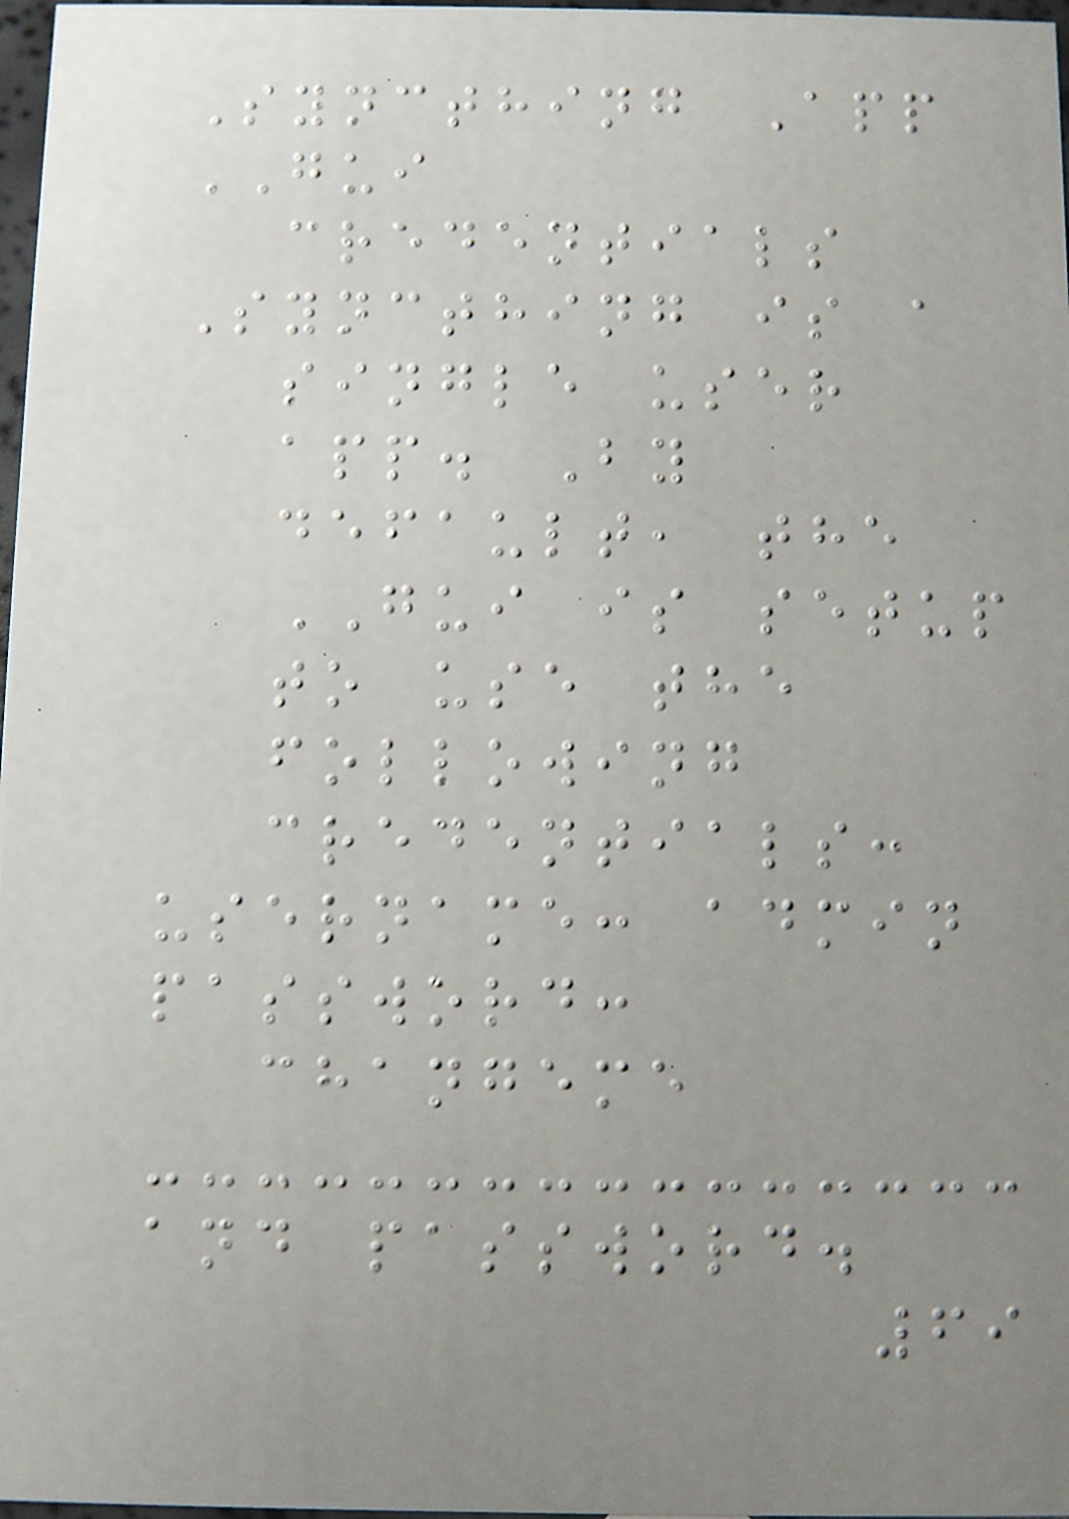Syncthing App
GUI
credentials
Syncthing is a
single user
app. By
default, the
GUI is setup
to use the
following
credentials:
username: admin
password:
changeme
and password.
69
